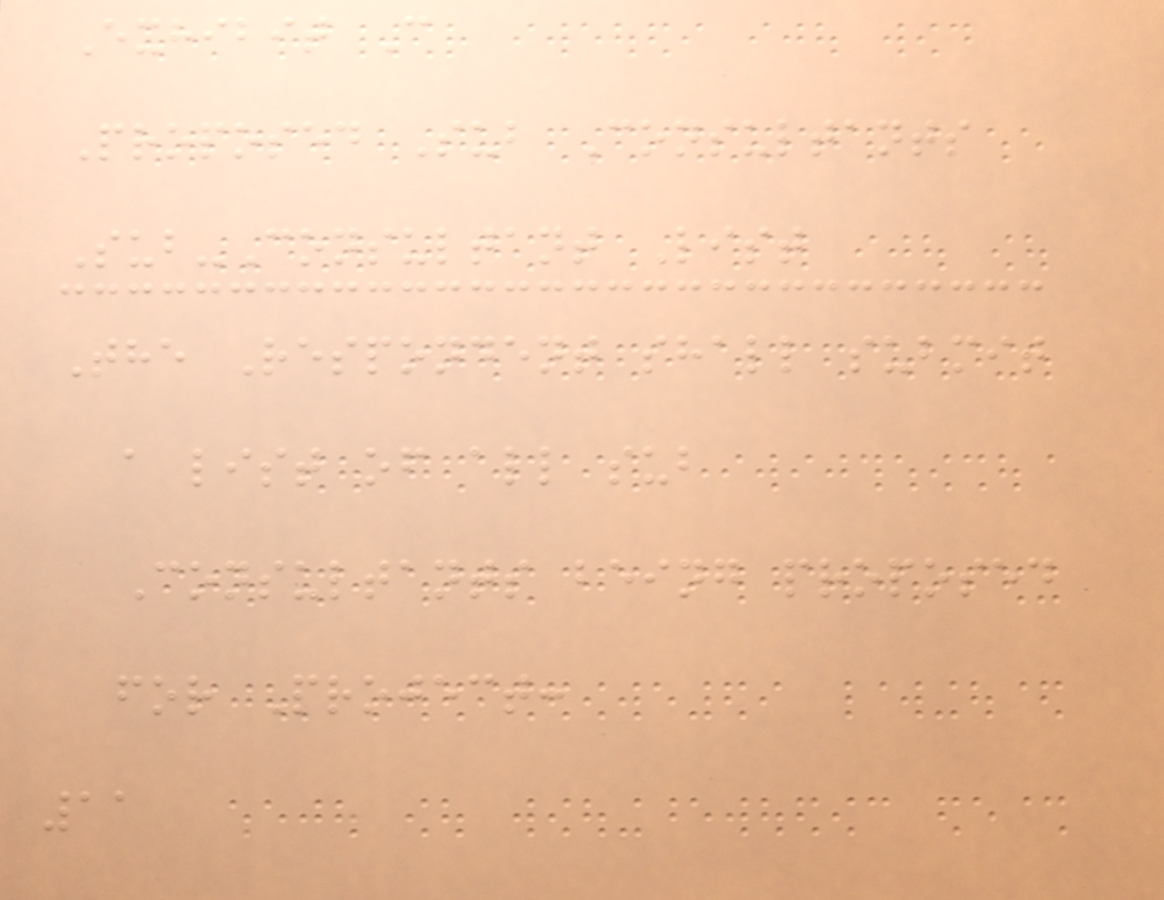Exhibit C
Proposed Sub Consultants
Sub-Consultant List
The Respondent shall submit
a list of all sub
Consultants being proposed
for Project:
11
